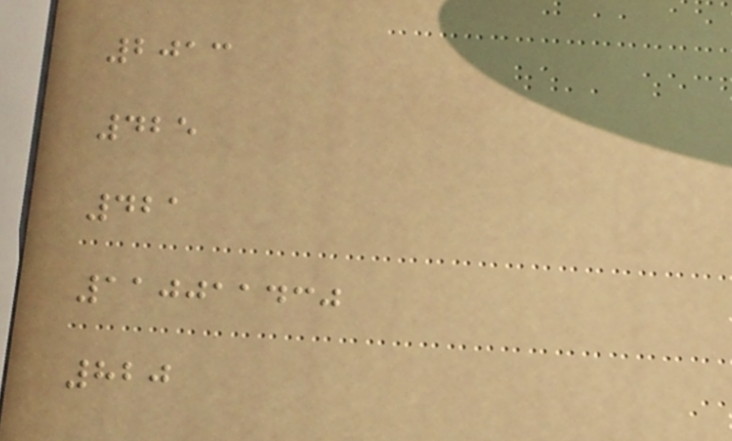2013
425
421
110011430
820
